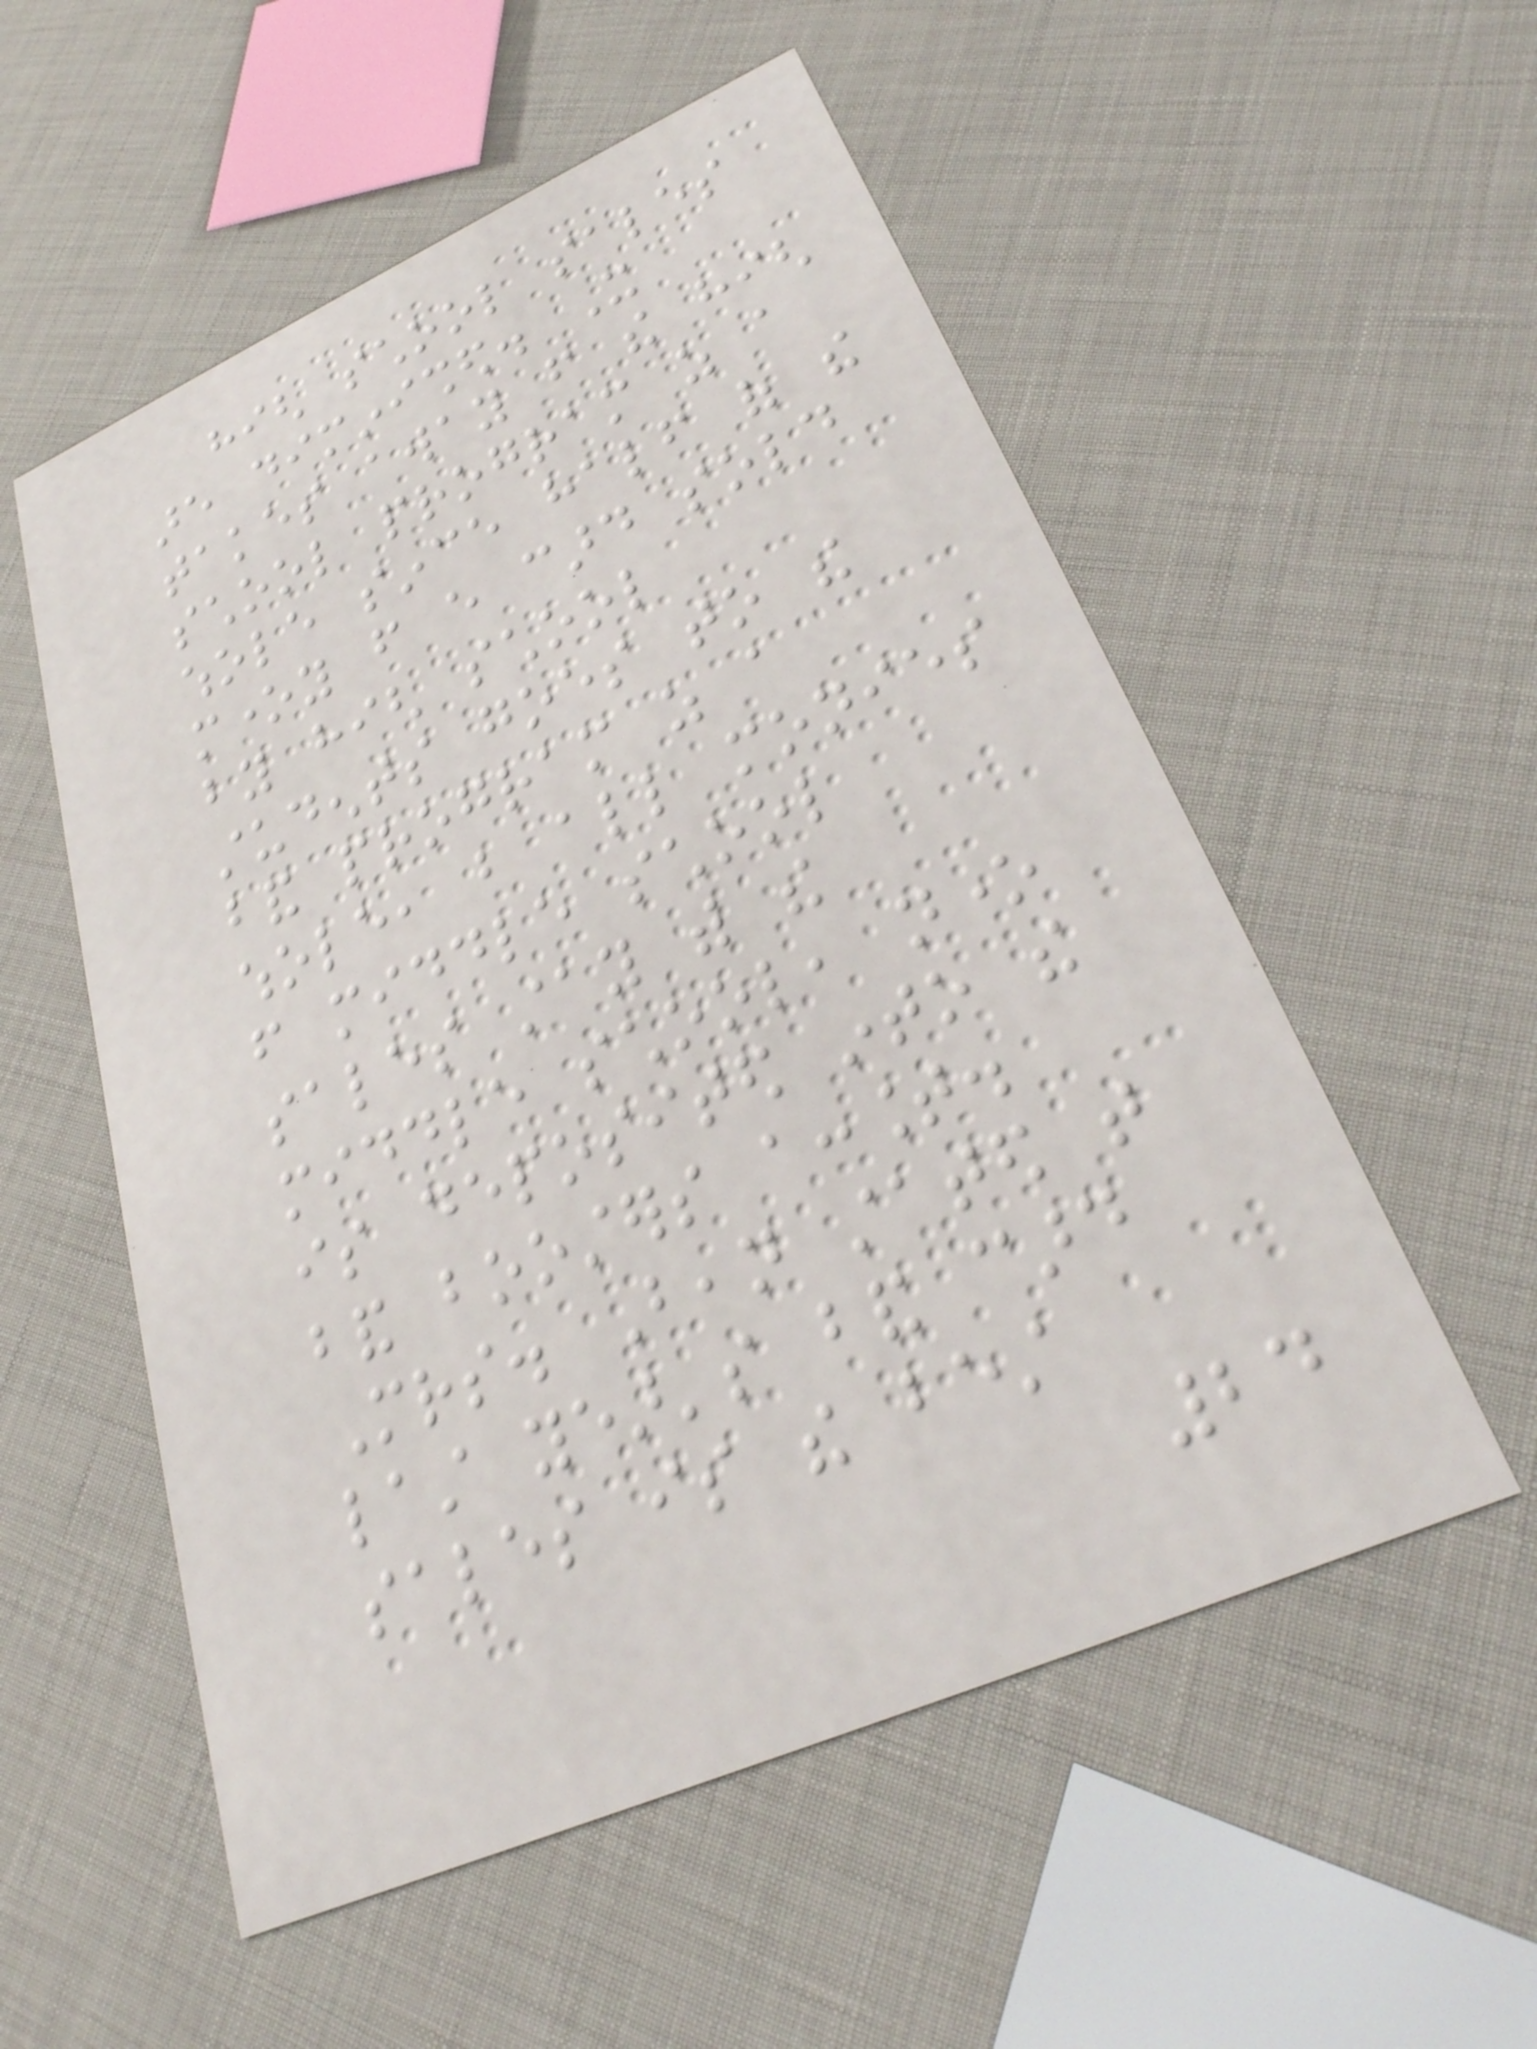high school sales
are diminished. It
takes away from the high
school program as a
whole since half of the
money from every card sold
by high school
students goes to the
band program as a
whole, but all monies
from middle school
sales stay with the
middle school, none
is deposited into the
band boosters account.
Mrs. Bean stated that
last year's band card
sales is the best
24
